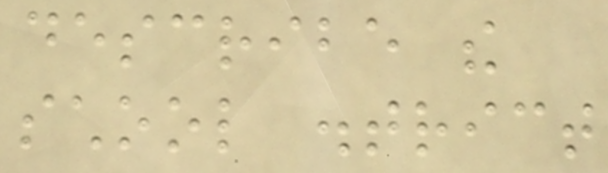describe the
school district
